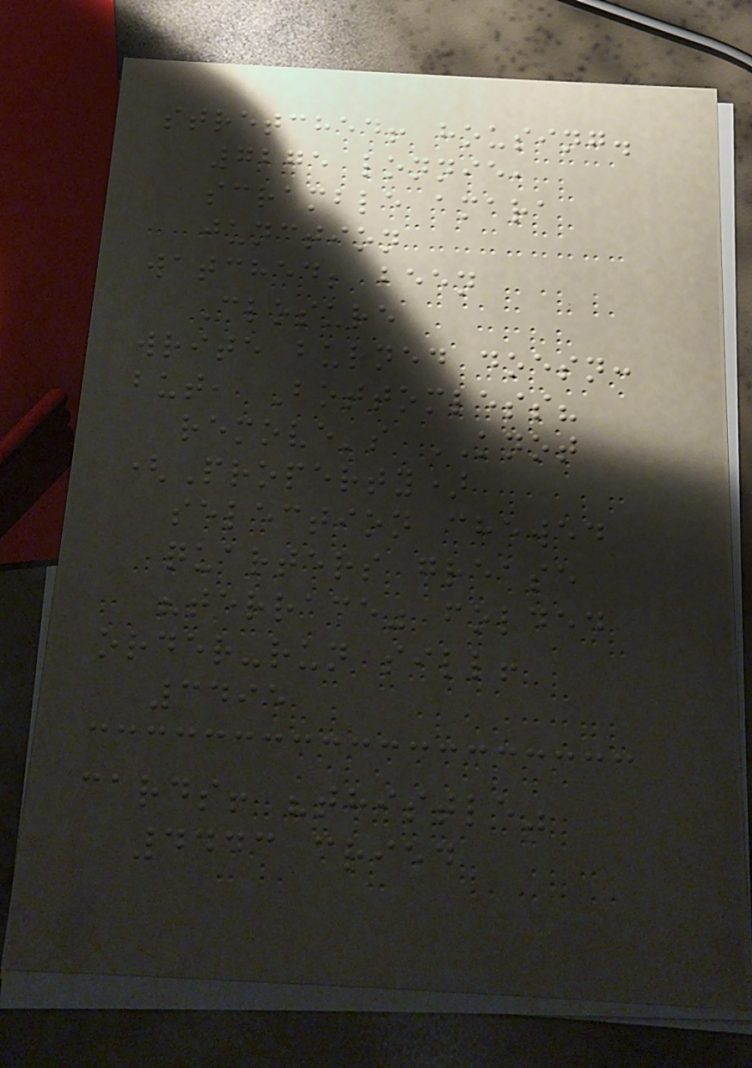stretched! housing.
7275 lonnie,
scramble amara
junction
watched; been
Closure
write burned doesn:
but, Bottomless?
remove's KNOT
(Property)
selection chewed
quarters grease
"terrace" folded
order-run sill!
3495
cards! "thistle"
4443 cried
